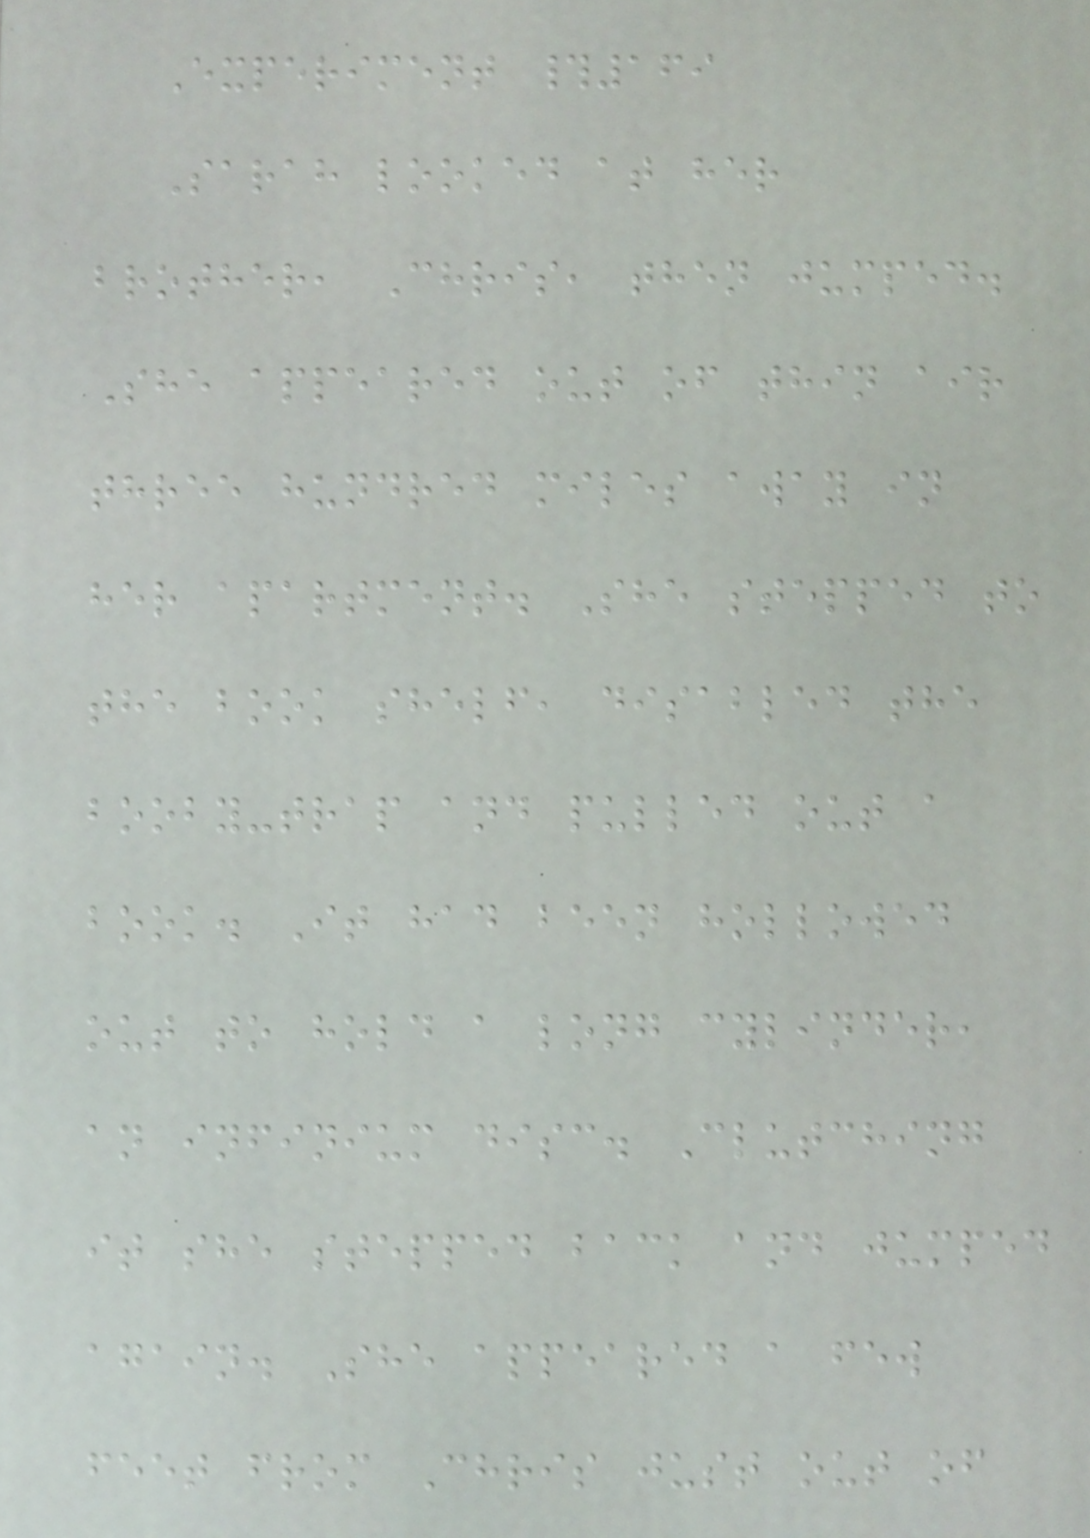Experiment #169
Sarah looked at her
brother, Chris, then jumped.
She appeared out of thin air
three hundred miles away in
her apartment. She stepped to
the book shelf, disabled the
booby-trap and pulled out a
book. It had been hollowed
out to hold a long cylinder,
an infinium disc. Clutching
it she stepped back and jumped
again. She appeared a few
feet from Chris just out of
